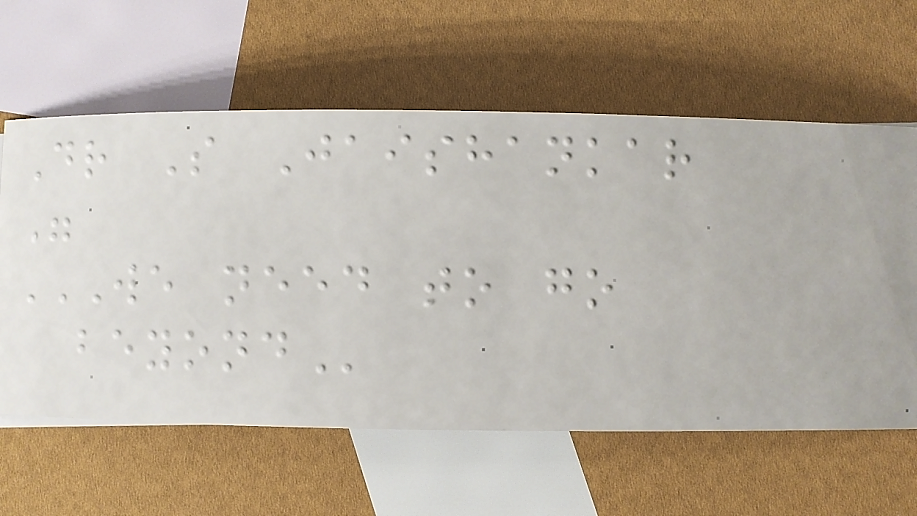Dr S Jaishankar
"
WE NEED TO GO
BEYOND
